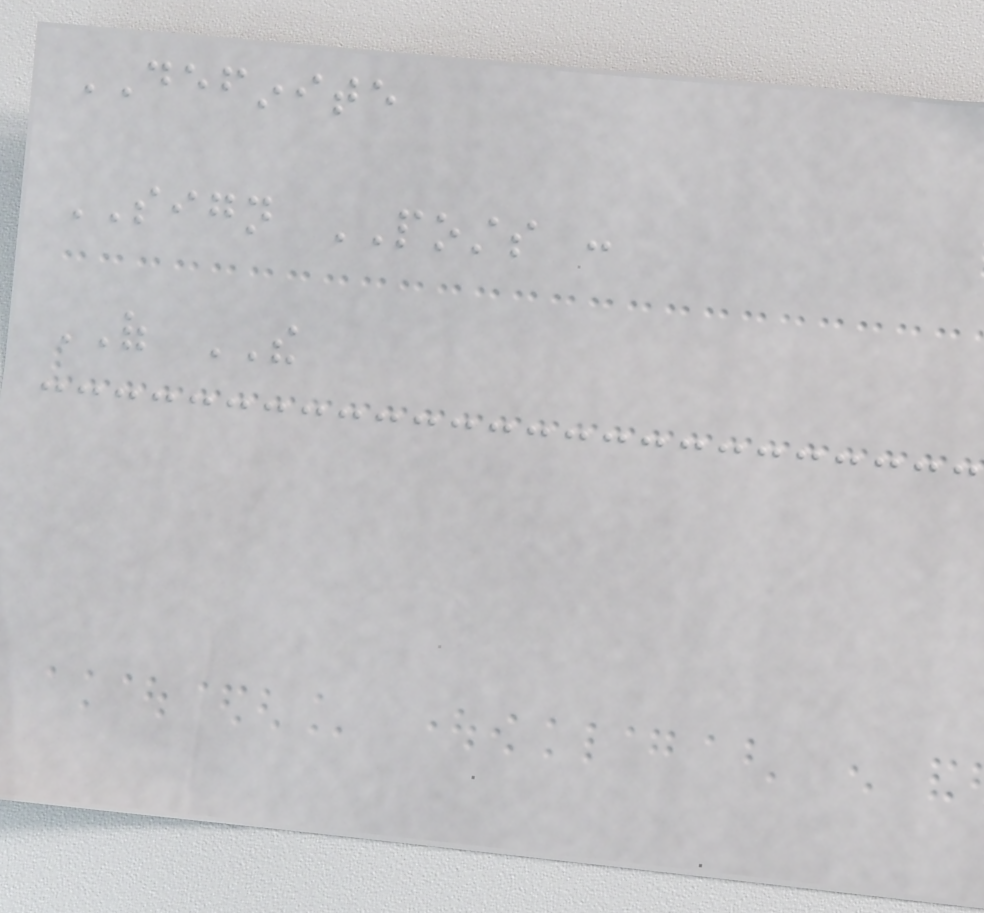DEFINITE
SIGN POSTS :
OF THE
